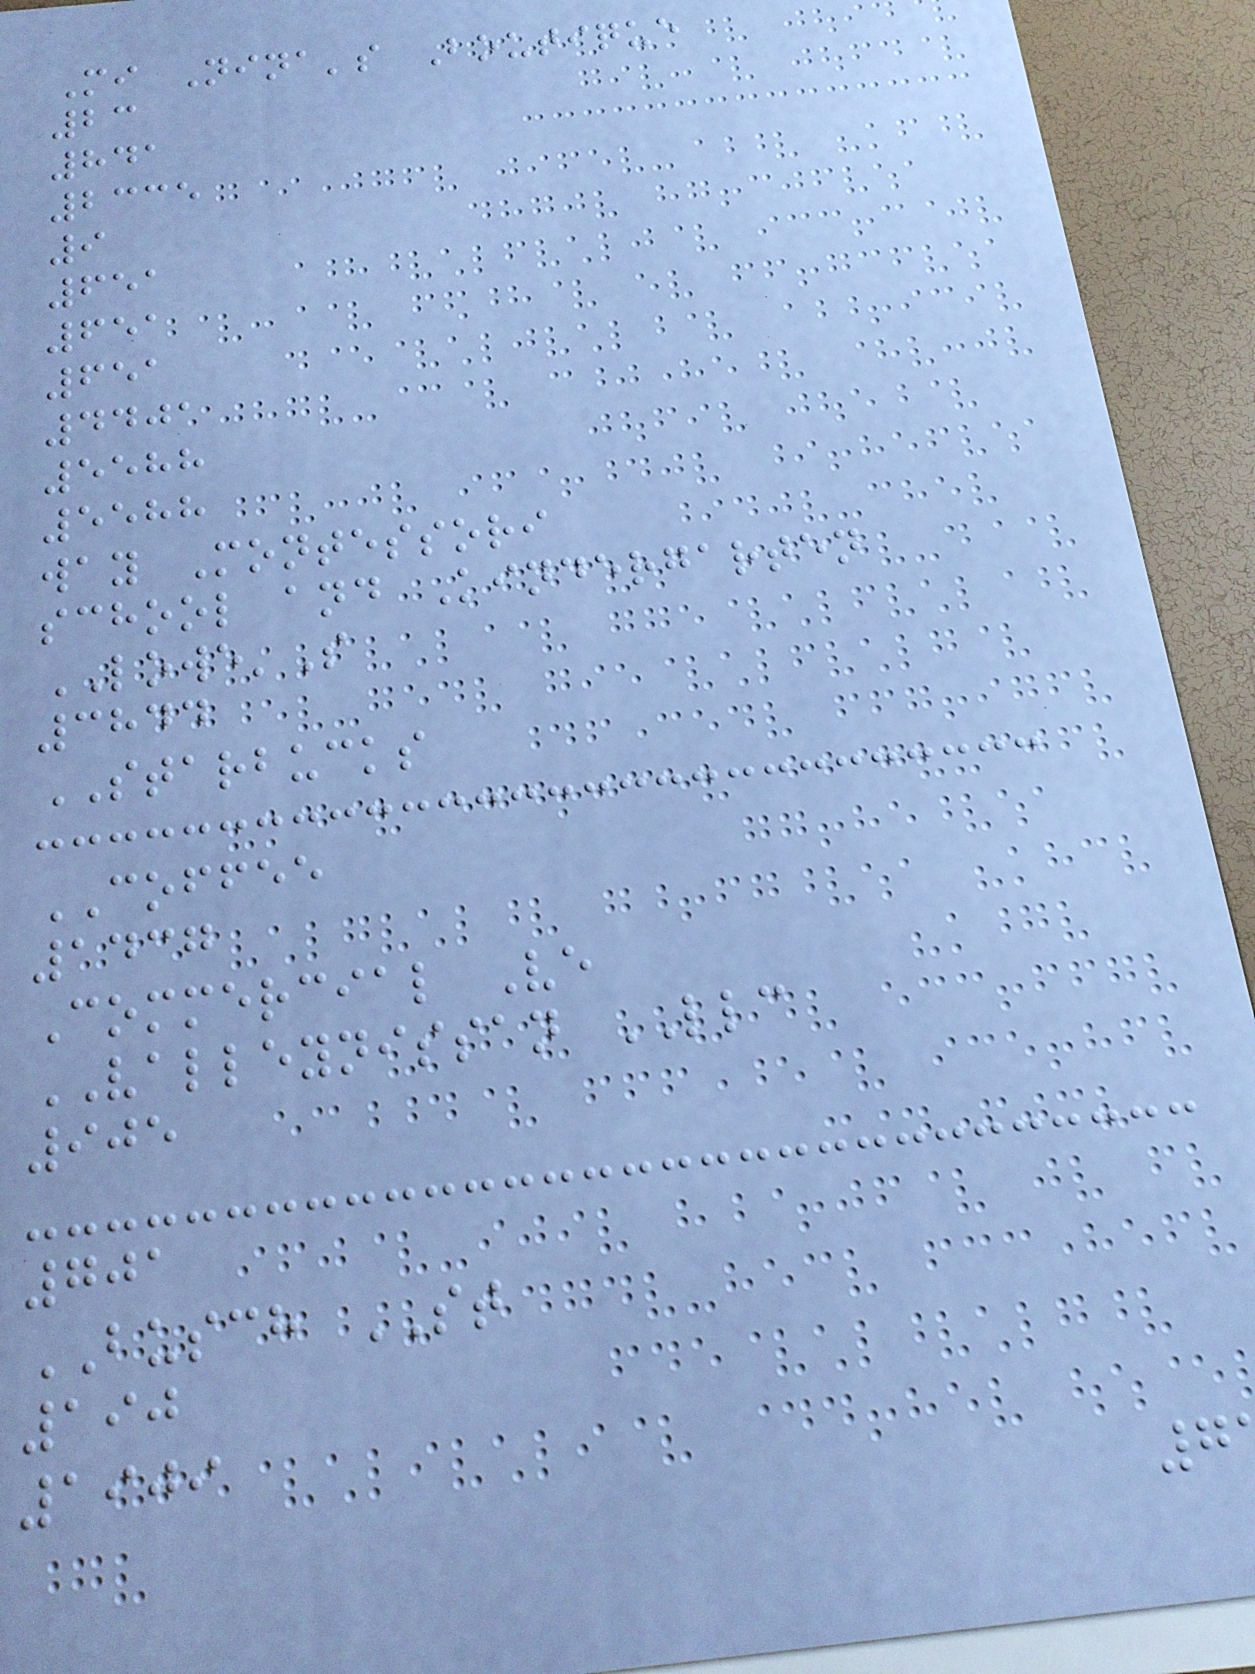Mi Nina's Boutique
23
841
2335
9
651
651
651
4401
5588
5588
way Montessori
school and Kindergarten
LOWE'S
3844
STARBUCKS
COFFEE
1437
Commercial Ve
VALLEYNISSAN LLC
905
701
BUSCH ST
190
1909
